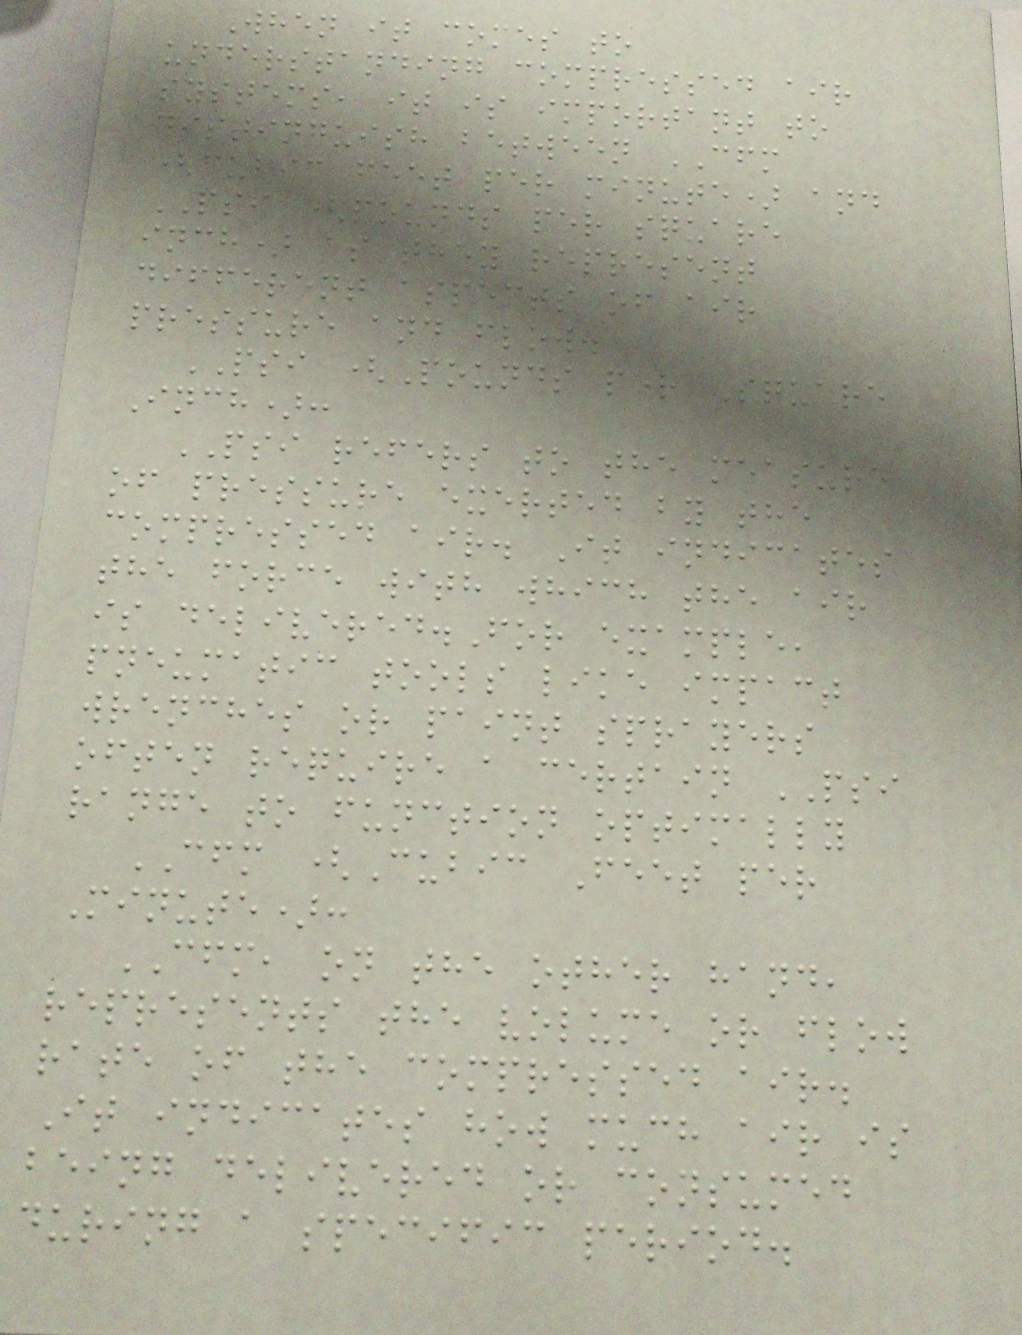When it comes to
understanding compressed air
systems, it is important to
distinguish between CFM
(cubic feet per minute) and
PSI (pounds per square
inch) as they represent
different aspects of air
pressure and flow.
PSI (Pounds per Square
Inch):
PSI refers to the measure
of pressure exerted by the
compressed air. It indicates
the force with which the air
is delivered.For example,
pneumatic tools like impact
wrenches or paint sprayers
often require a certain PSI
range to function optimally
CFM (Cubic Feet per
Minute):
CFM, on the other hand,
represents the volume or flow
rate of the compressed air.
It indicates how much air is
being delivered or consumed
during a specific period.
